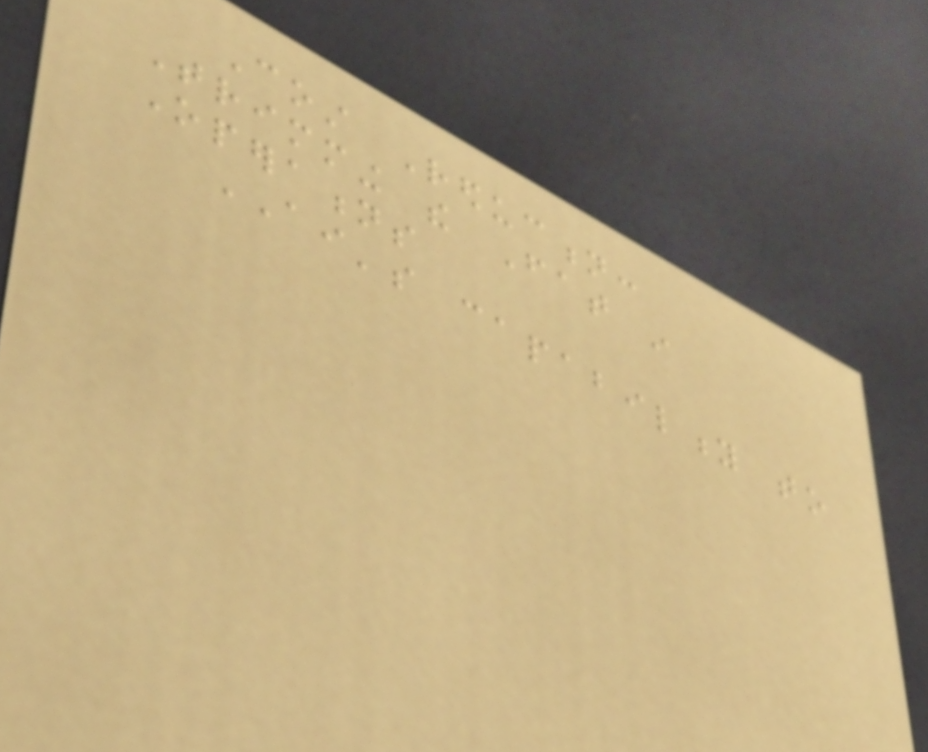Cost Reduction:
Trimming the Fat in
Operations
AI's capability to
